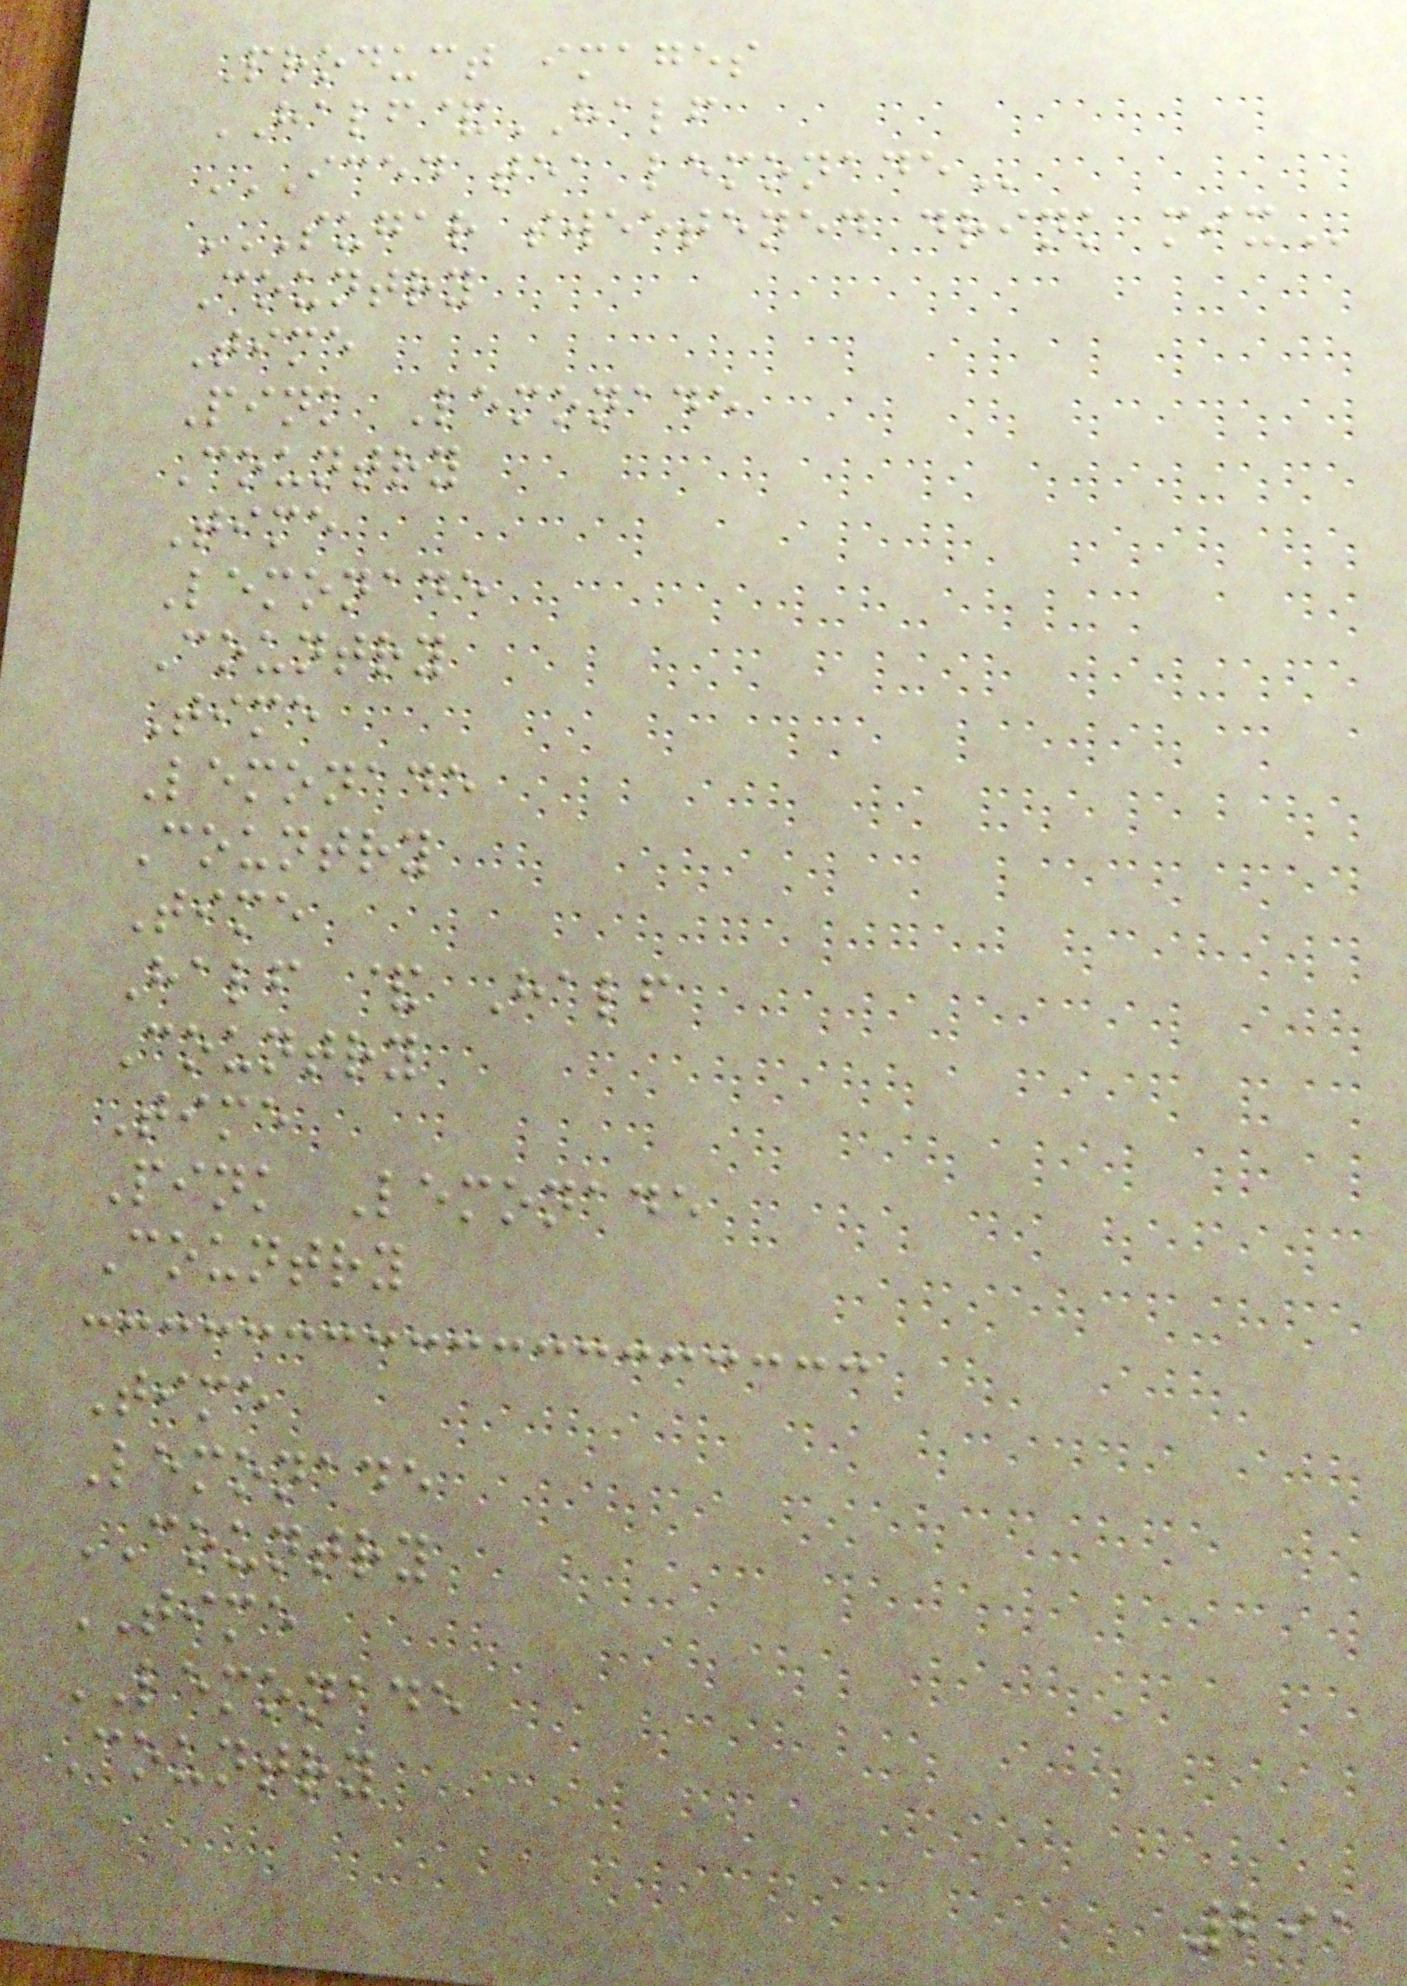Product images
HALF&HALF
ICED TEA LEMONADE
SUGAR SWEETENED DRINK MIX
Country
Time
Pink Lemonade
Country
Time
Lemonade
Country
Time
Lemonade
Country
Time
Half & Half
Country
Time
Pink Lemonade
Country
Time
Lemonade
COUNTRY
TIME
LEMONADE
Country
291
